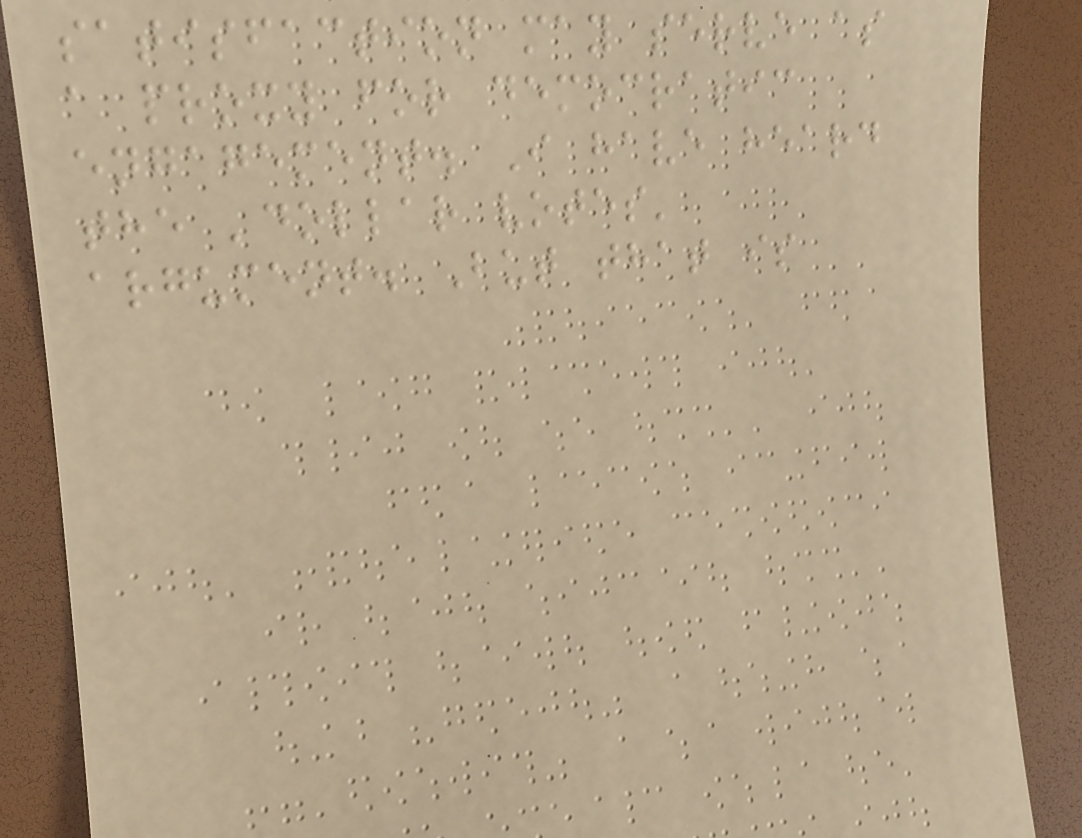satisfaction may serve as
a proxy for democratic
engagement. I have heard
the 'dollar votes'
argument. But that is
